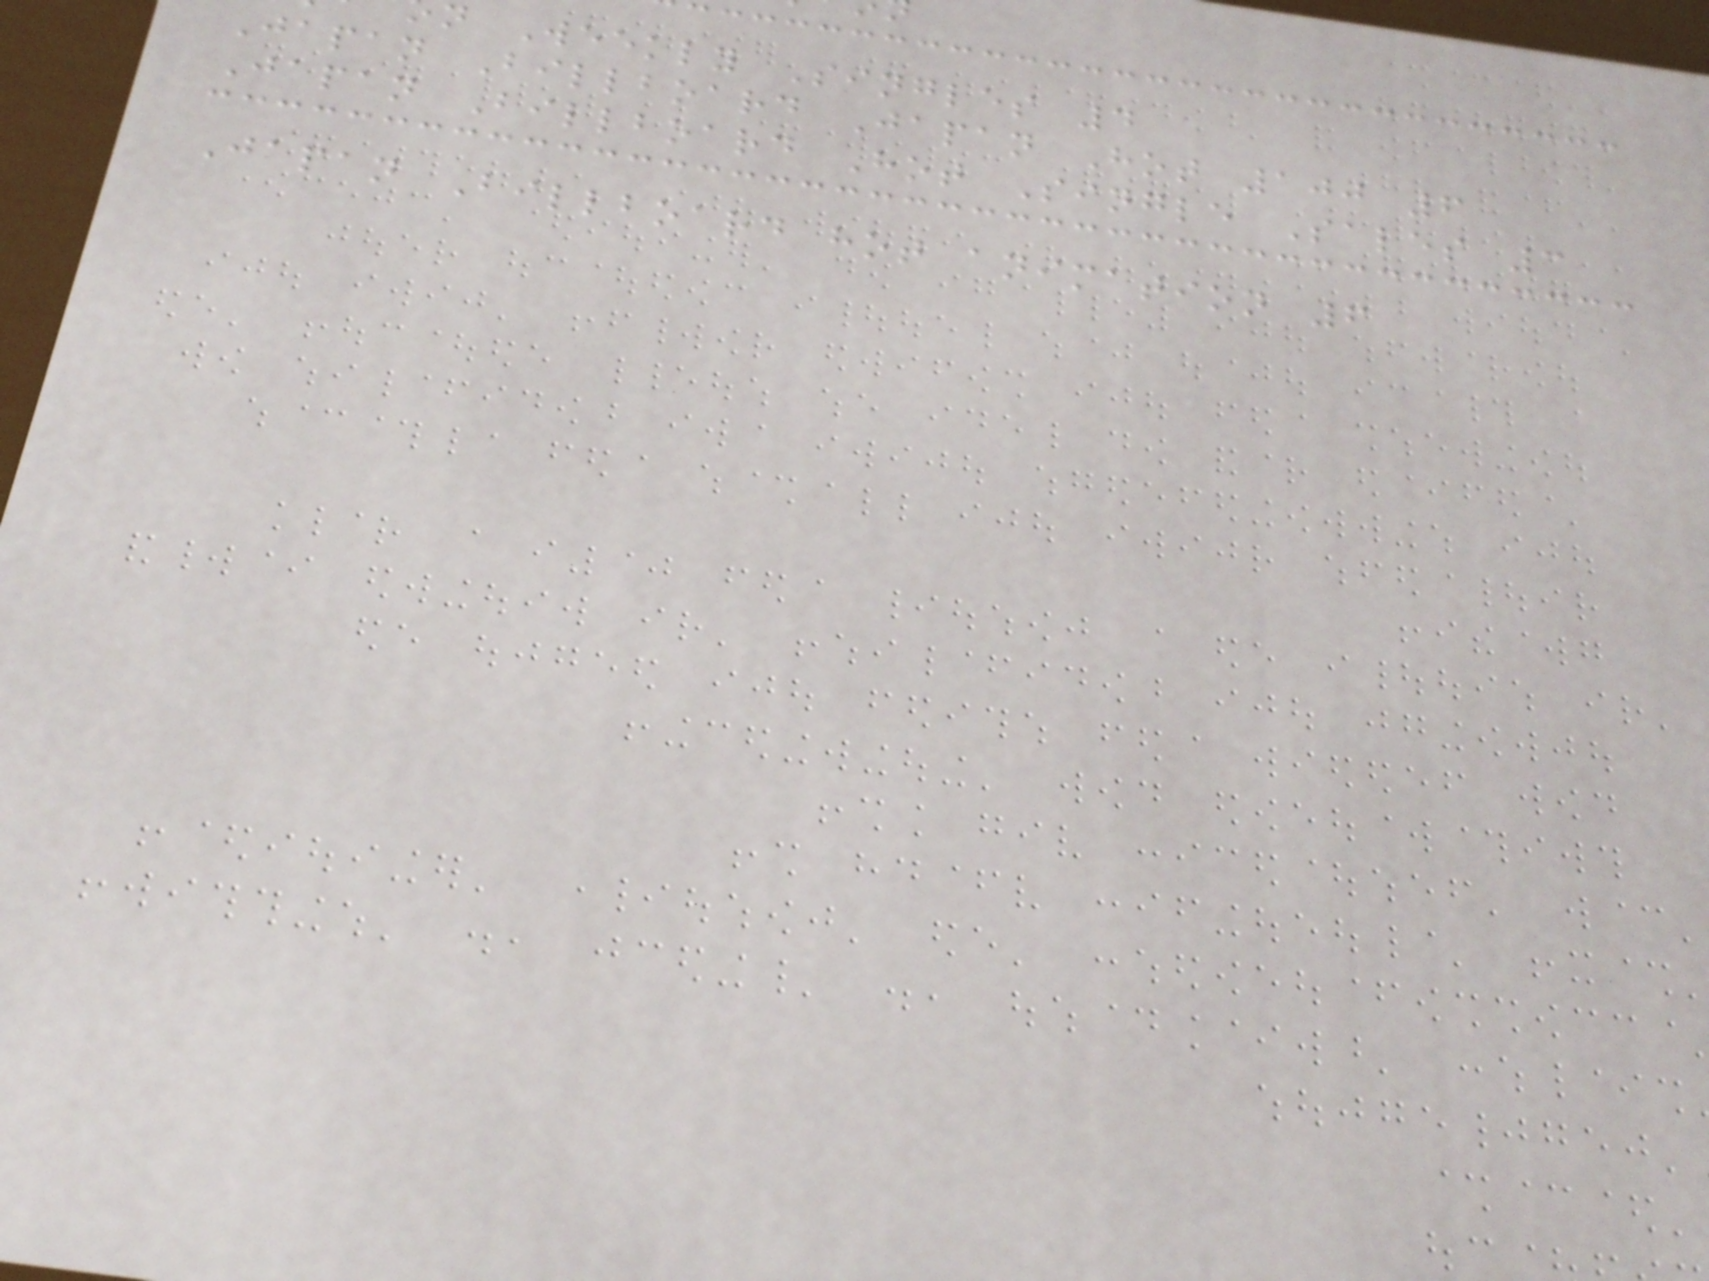n Weekly Singles 4
Japan Billboard Japan Hot 100 6
Japan Billboard Hot Single Sales 3
Japan Billboard hot animation 6
